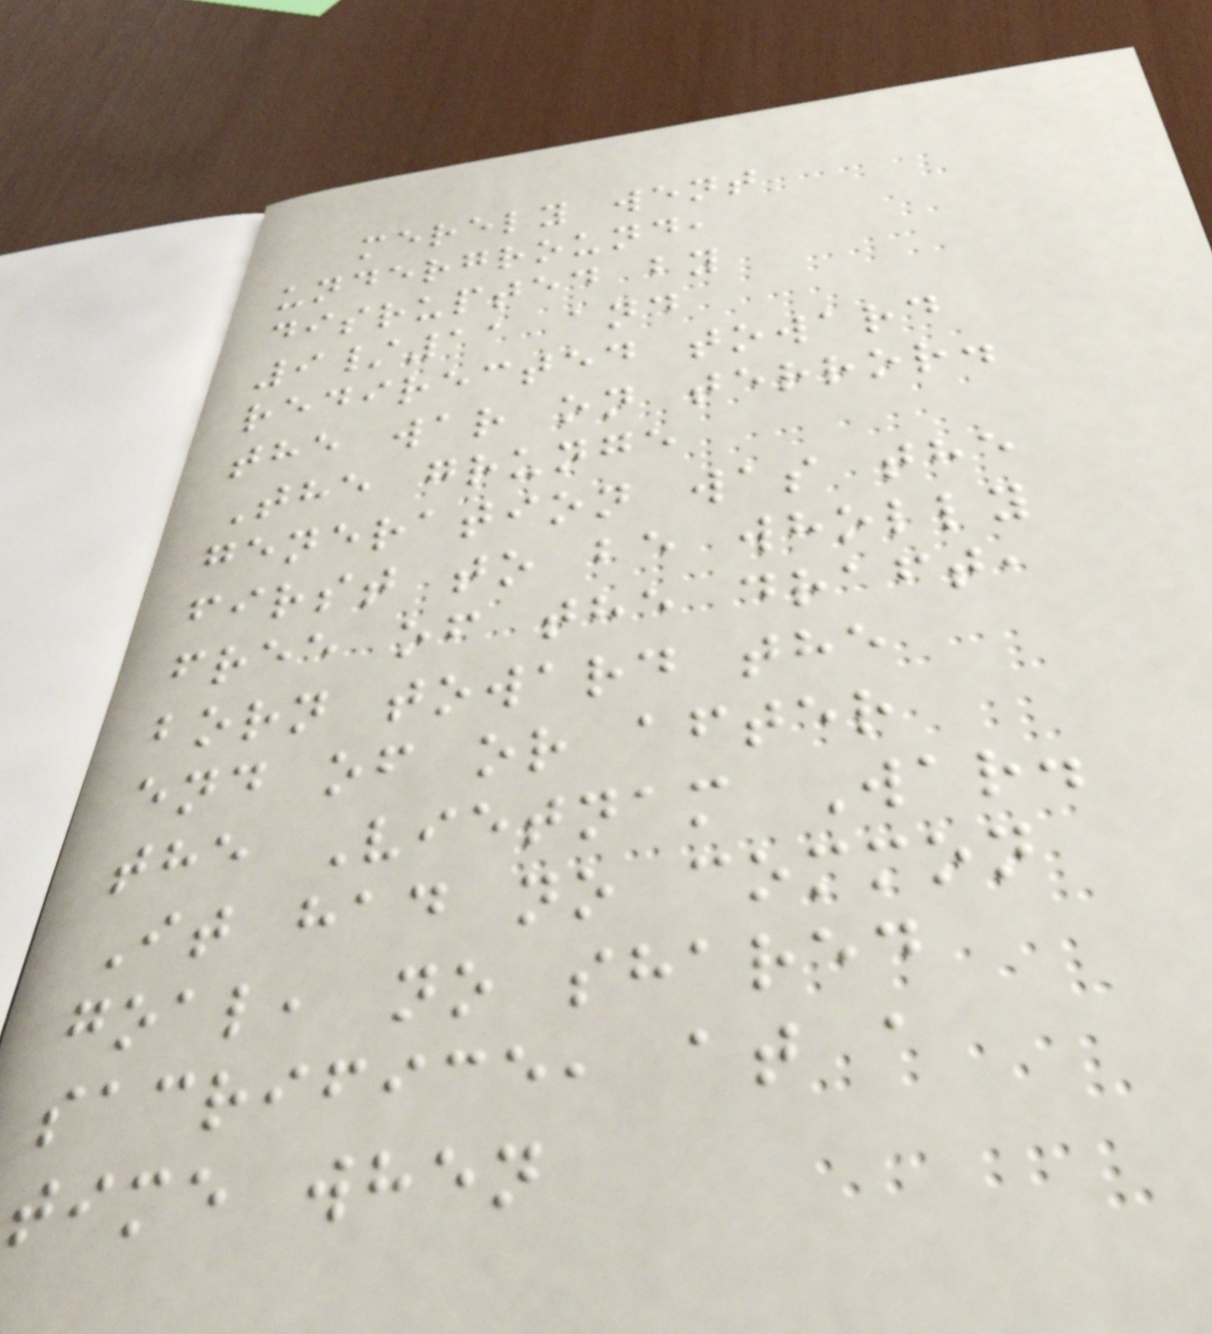merely went
underground,
disrupted by
9/11 and
redirected toward
the war on terror.
The grunge
generation was the
first to be wholly
free of the draft,
born toward the
end of or after
the Vietnam War.
It had no common
goal, no shared
sacrifice, at a
time when
